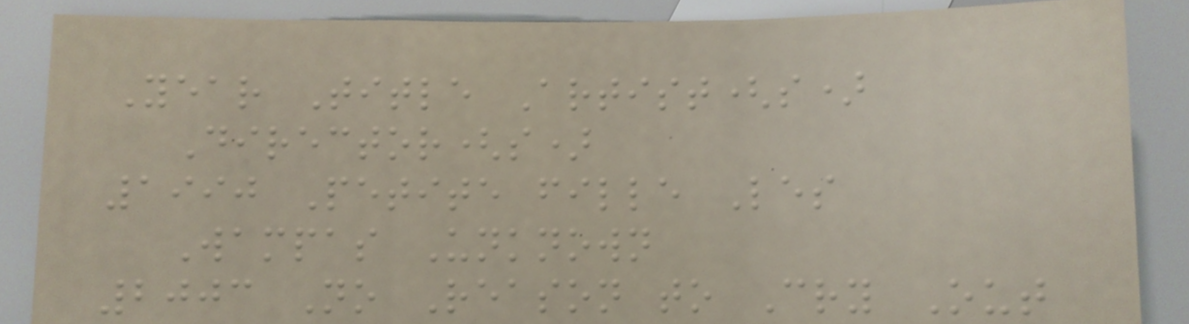Year Title Artist(s)
Director(s)
1990 Petite fille Les
Wampas Unknown
2003 No Reason to Cry Out
